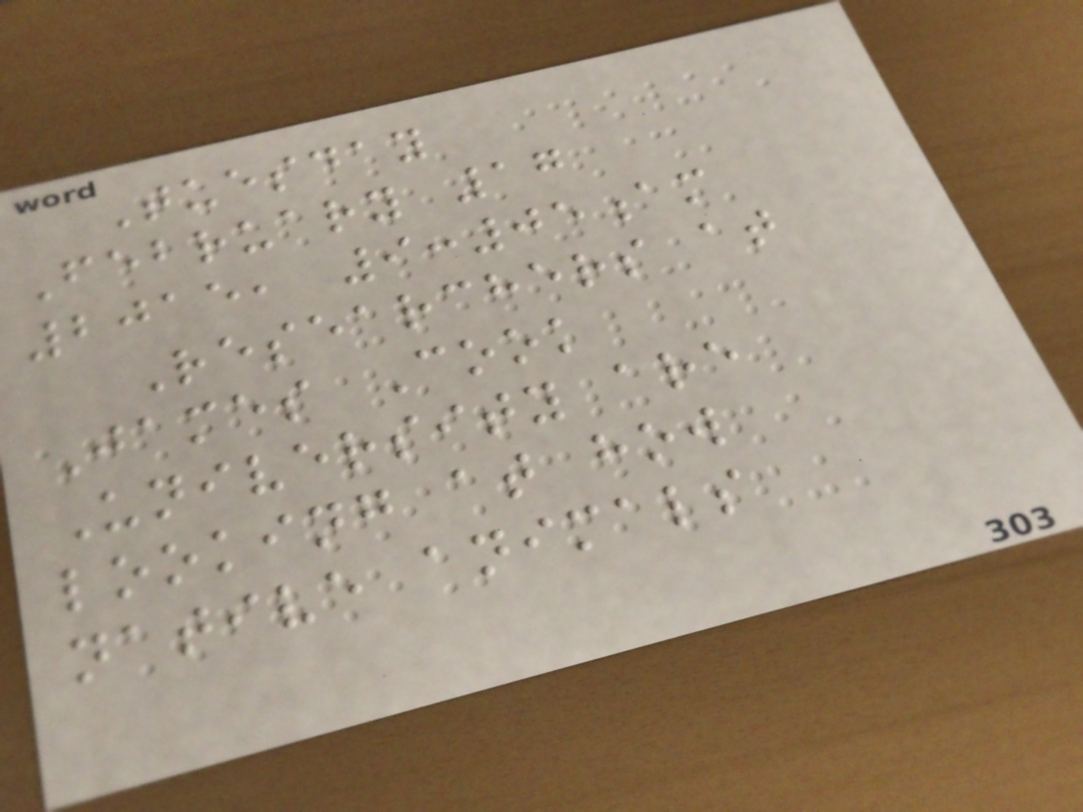Tuesday
February 17
2015, 9:05am
Researchers at
James Cook
University are
looking at how
native animals
